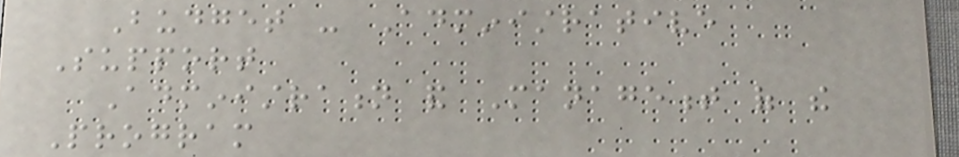Budget - Administrative
Support
Administration and Management of the
Program
